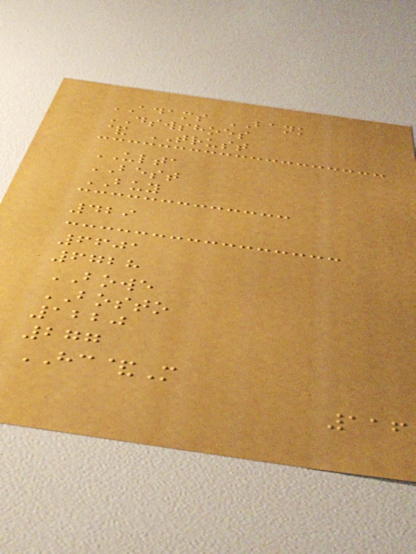ADAMS BANK
DSWSHOES
& TRUST
ULTA
BEST
BUY
429
6601
6728
BOWE
BOSTO
1220
277
HC&M
116
